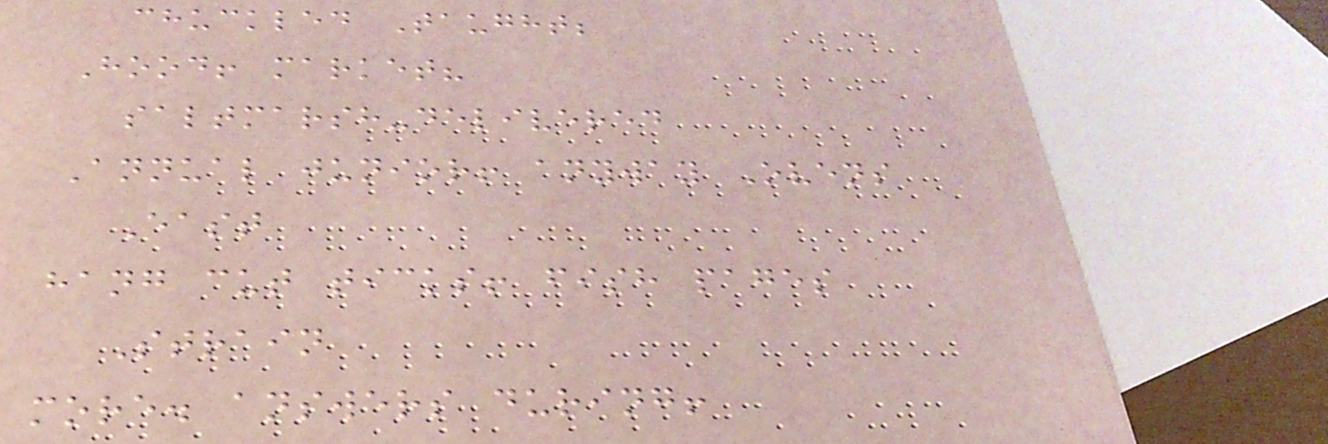chuckled Taught;
Hood! market?
saltmarsh-delivered
Annual junior! anyway Ovens
East
hang cut ticks! fish pages
Strain
more. answers during!
